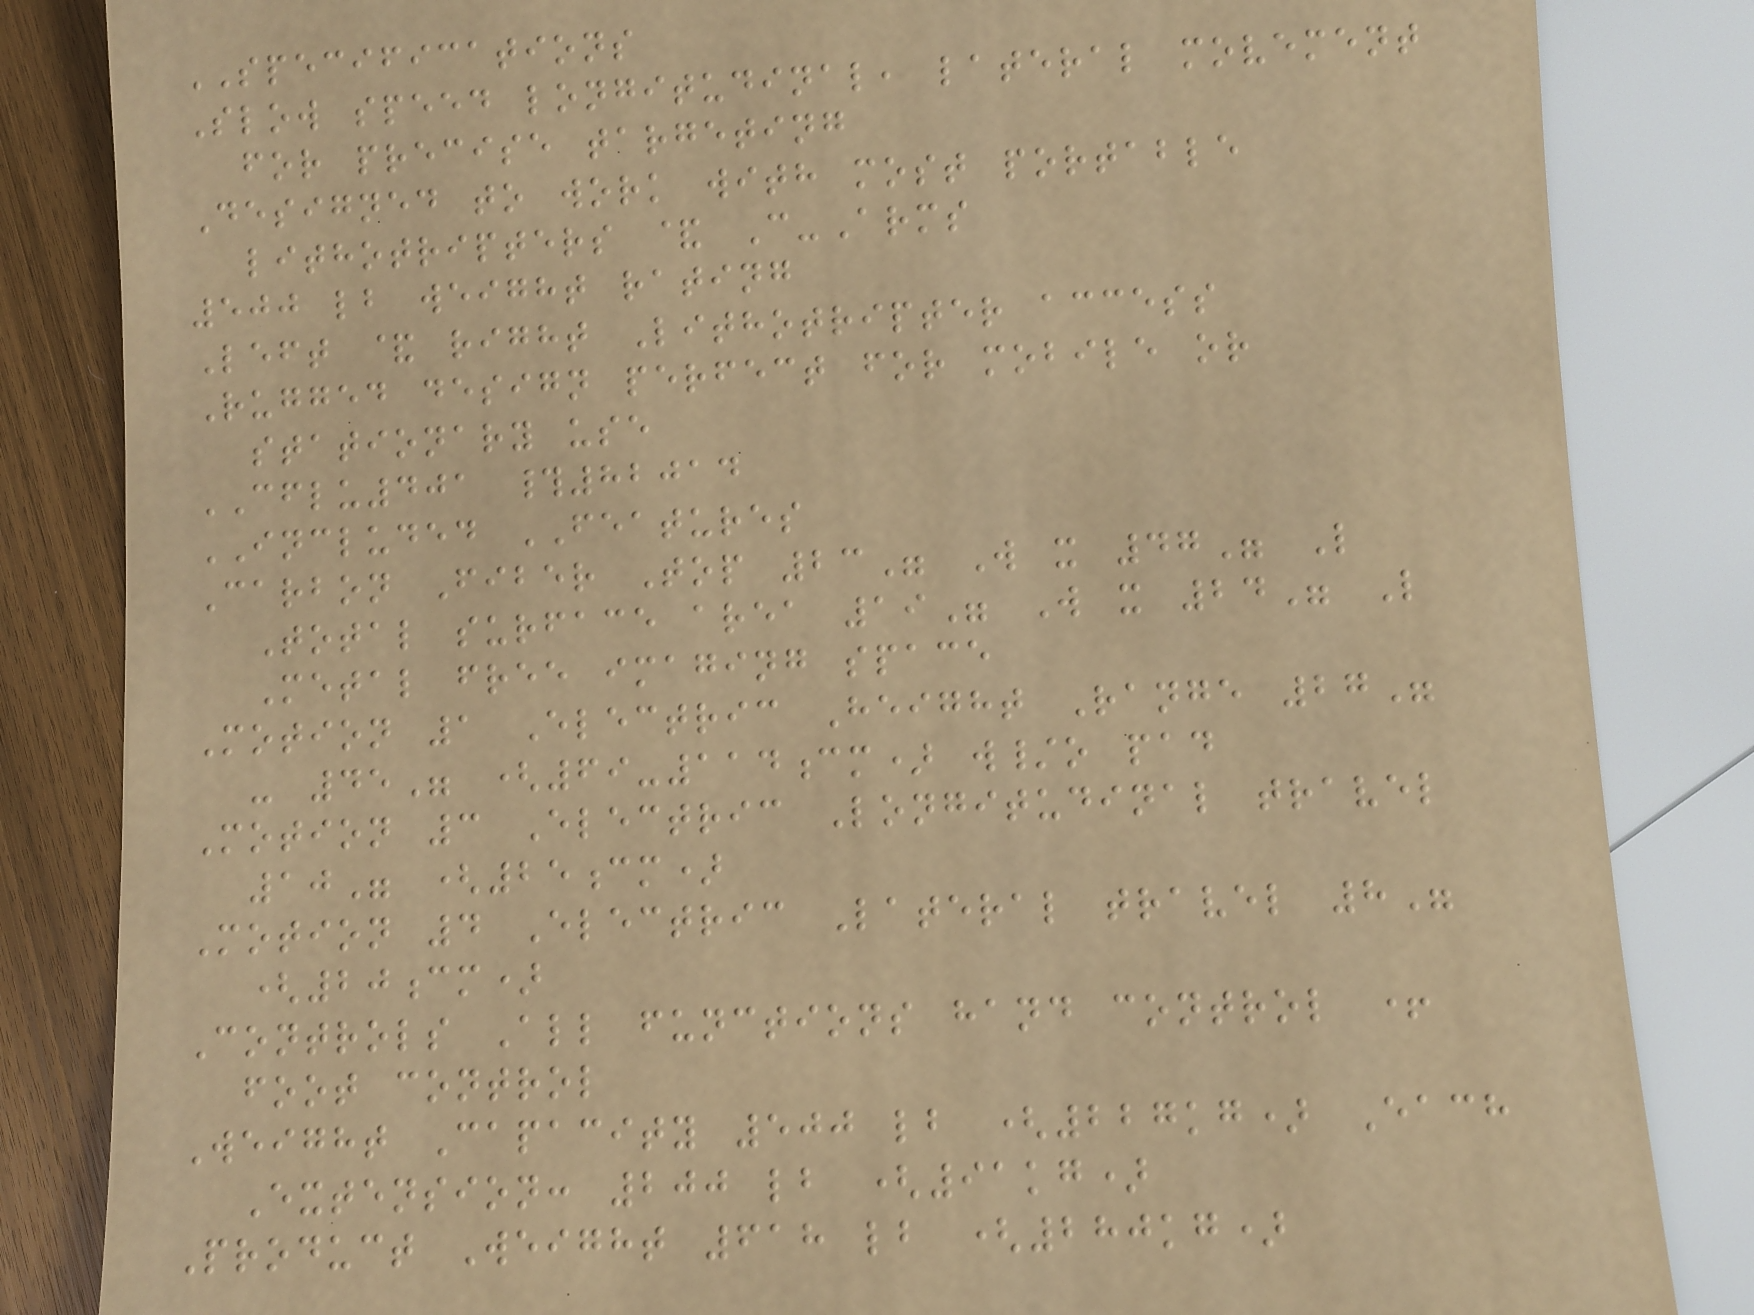SPECIFICATIONS
Slow speed longitudinal, lateral movement
for precise targeting
Designed to work with most portable
lithotripters & C-Arms
500 lb weight rating
Left & right Lithotripter access
Rugged design perfect for mobile or
stationary use
CFLU401 #82014
INCLUDED FEATURES
Carbon Fiber Top 23" W x 47" L
Total surface area 19" W x 24" L
Metal free imaging space
Motion 1 Electric Height Range 27"
- 45" (69-114cm) w/o pad
Motion 3 Electric Longitudinal travel
10" (25cm)
Motion 4 Electric Lateral travel 8"
(20cm)
Controls All functions hand control +
foot control
Weight Capacity 500 lb (227kg) Each
Extension: 200 lb (91kg)
Product Weight 618 lb (280kg)
